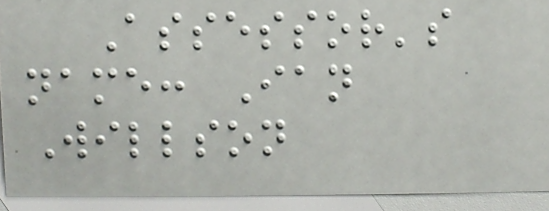Assessor's
name: Ian
Willson
